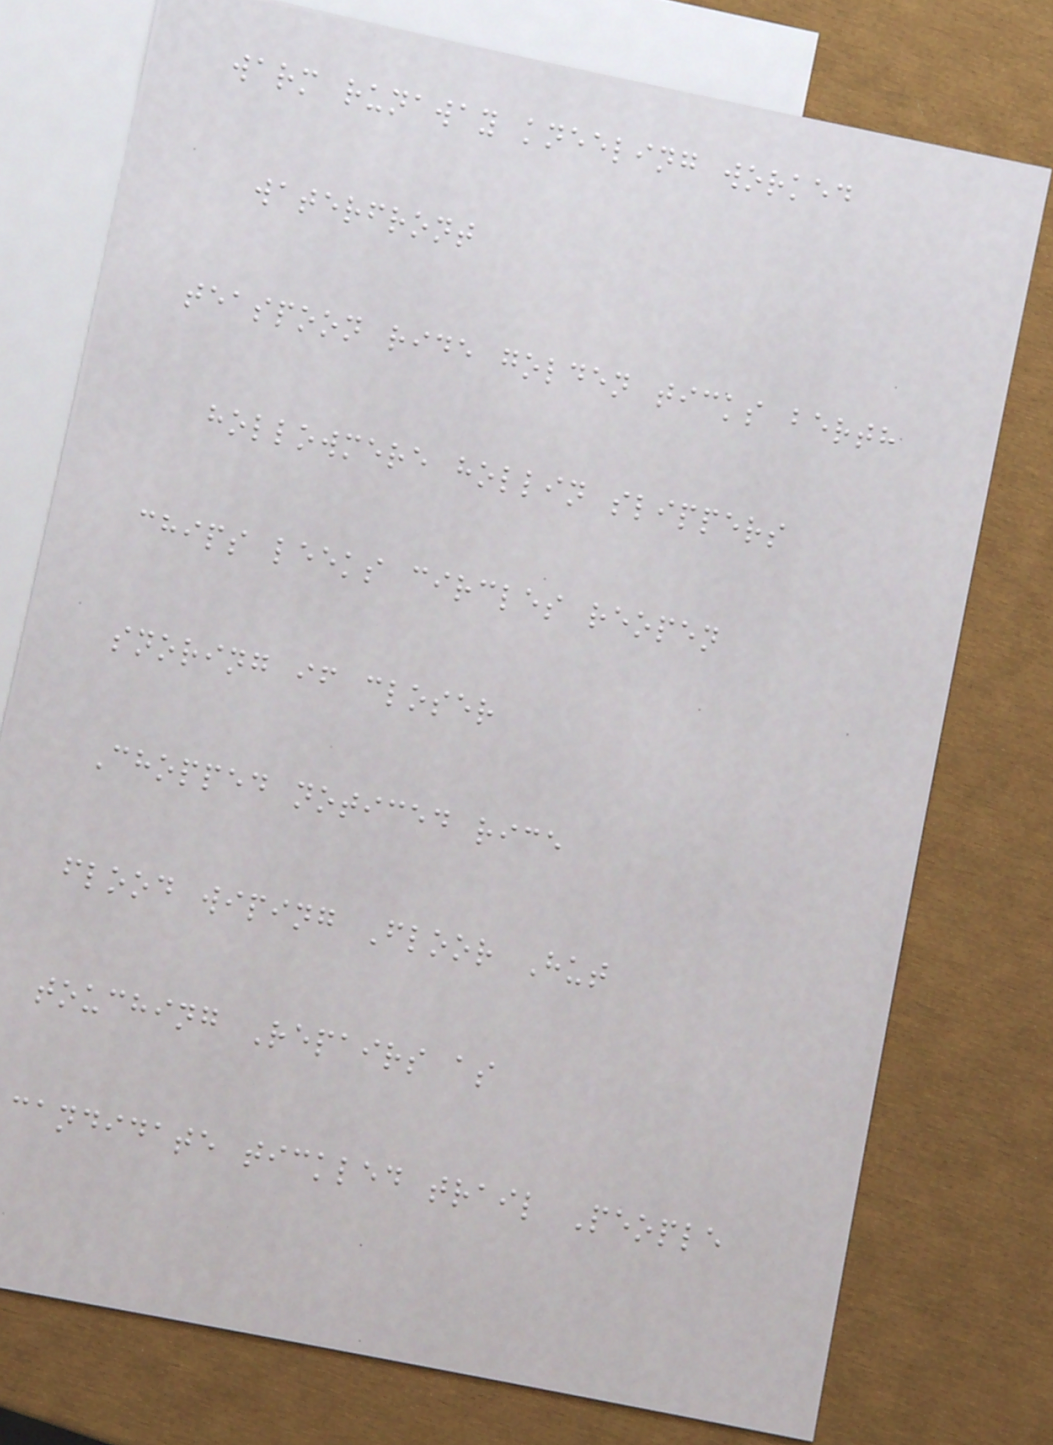warm runaway kneeling worked
waterfront
teaspoon ride golden ticks berth
hollowmere hollin slippers
chips leeks circles reopen
snoring if closer
Chopped noticed rice
flood wiping Floor Hut
touching Repairs as
candidate tickled trail People
